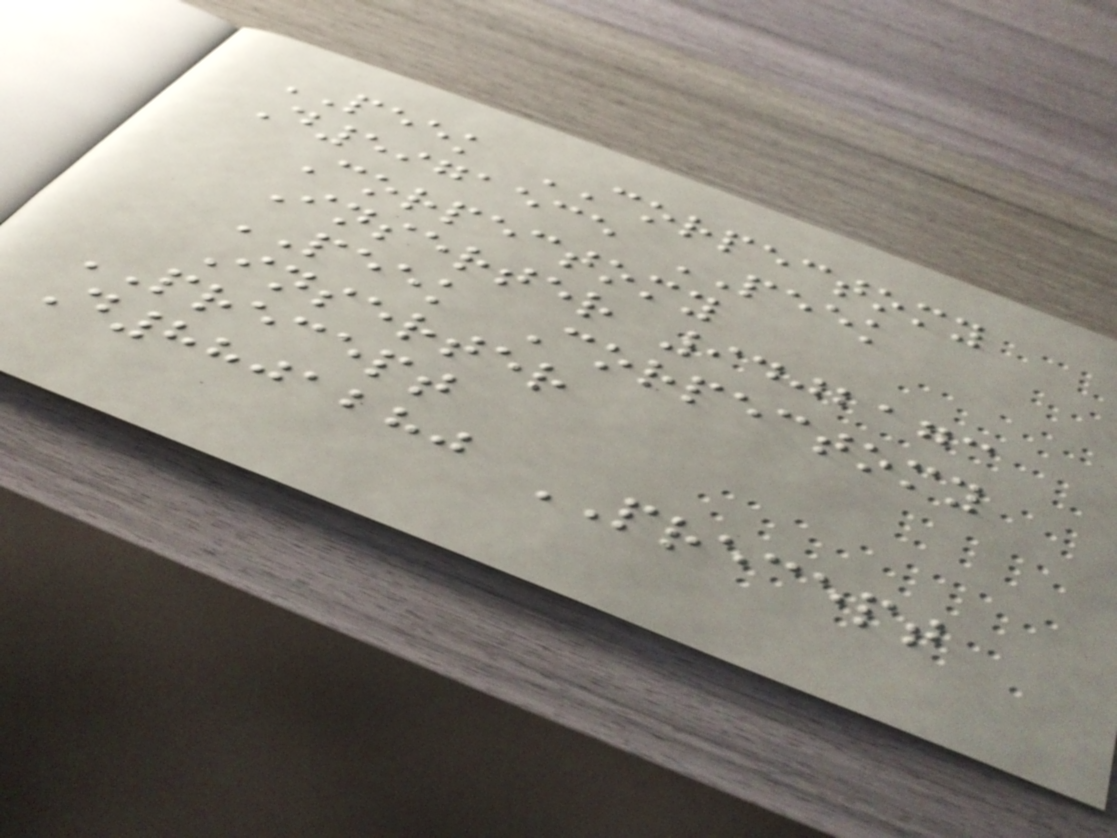PEEK CORPECTOMY
D5971535 PEEK
Corpectomy
Inserter 9402173
PEEK Corpectomy
Inserter
PRECEPT
D8801280 PRECEPT
